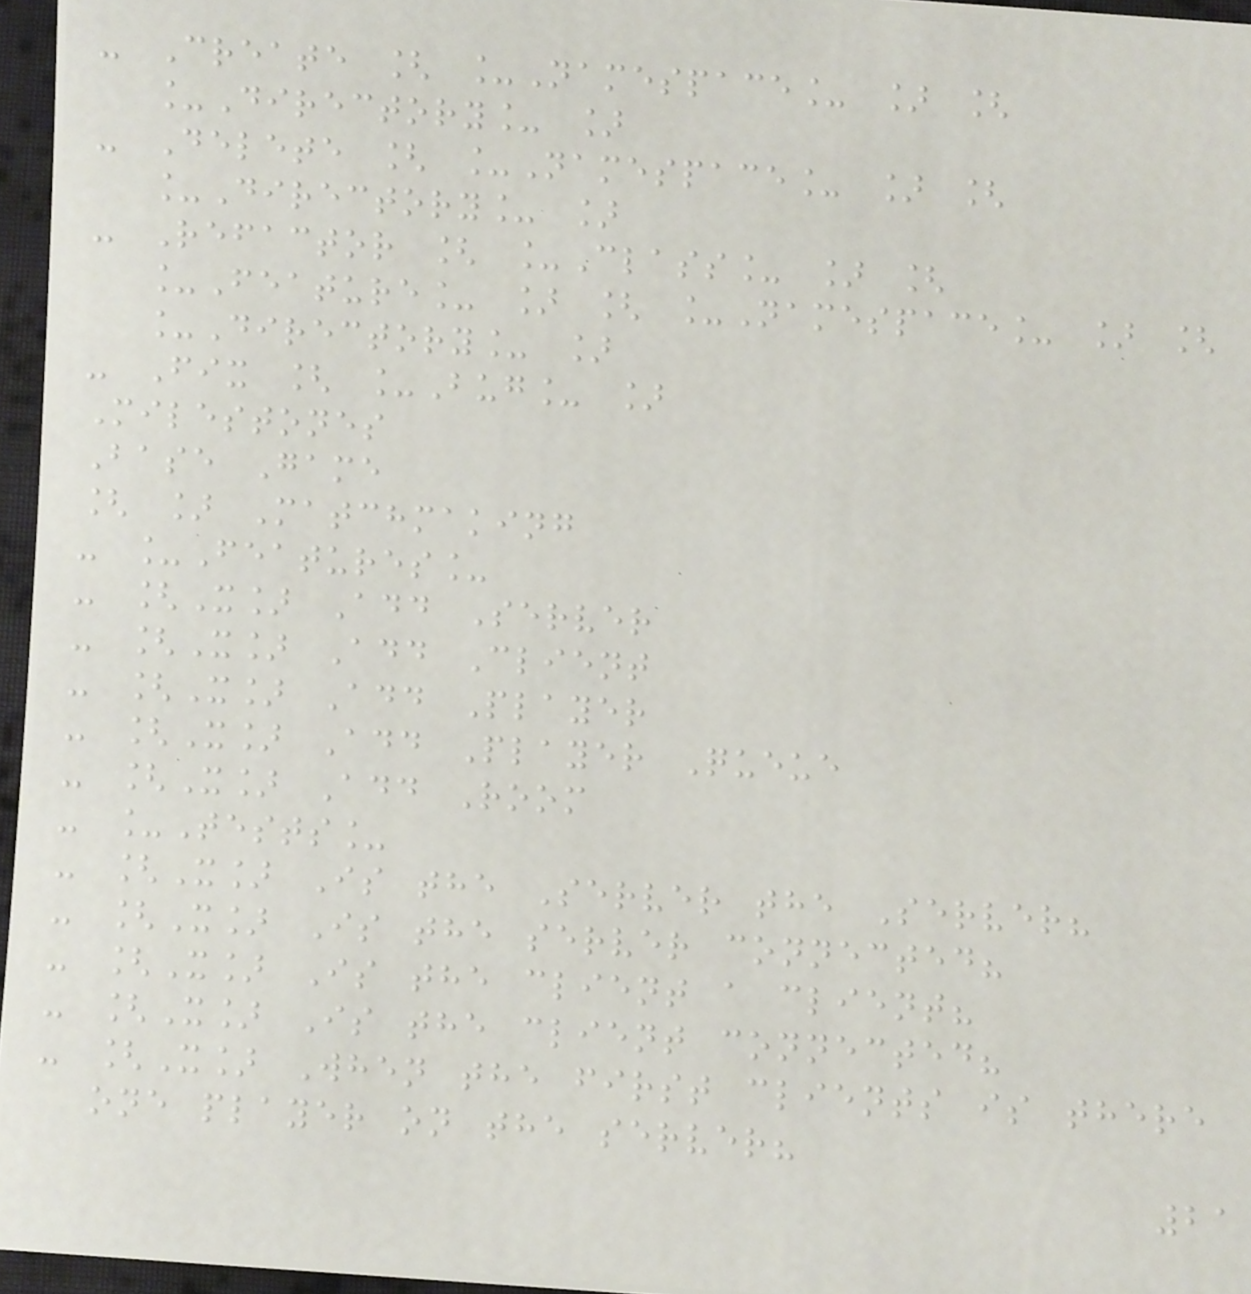- Create [ _Namespace_ ] [
_Directory_ ]
- Delete [ _Namespace_ ] [
_Directory_ ]
- Refactor [ _Class_ ] [
_Feature_ ] [ _Namespace_ ] [
_Directory_ ]
- Fix [ _Bug_ ]
Milestones
Base Game
[ ] Matchmaking
- _Features_
- [X] Add Server
- [X] Add Client
- [X] Add Player
- [X] Add Player Queue
- [X] Add Room
- _Tests_
- [X] Is the Server the Server?
- [X] Is the server connected?
- [X] Is the client a client?
- [X] Is the client connected?
- [X] When the first clients is there
one player on the server?
21
